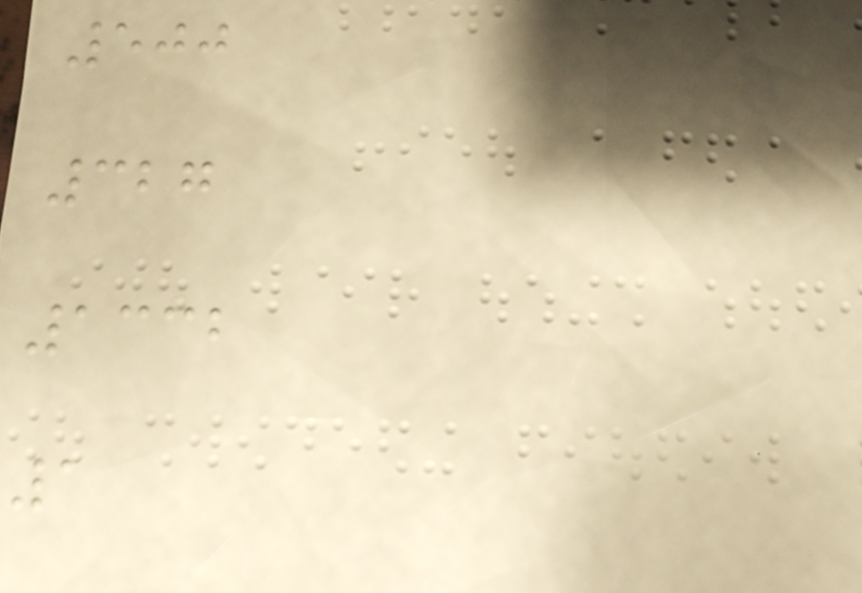500
327
1332
1
